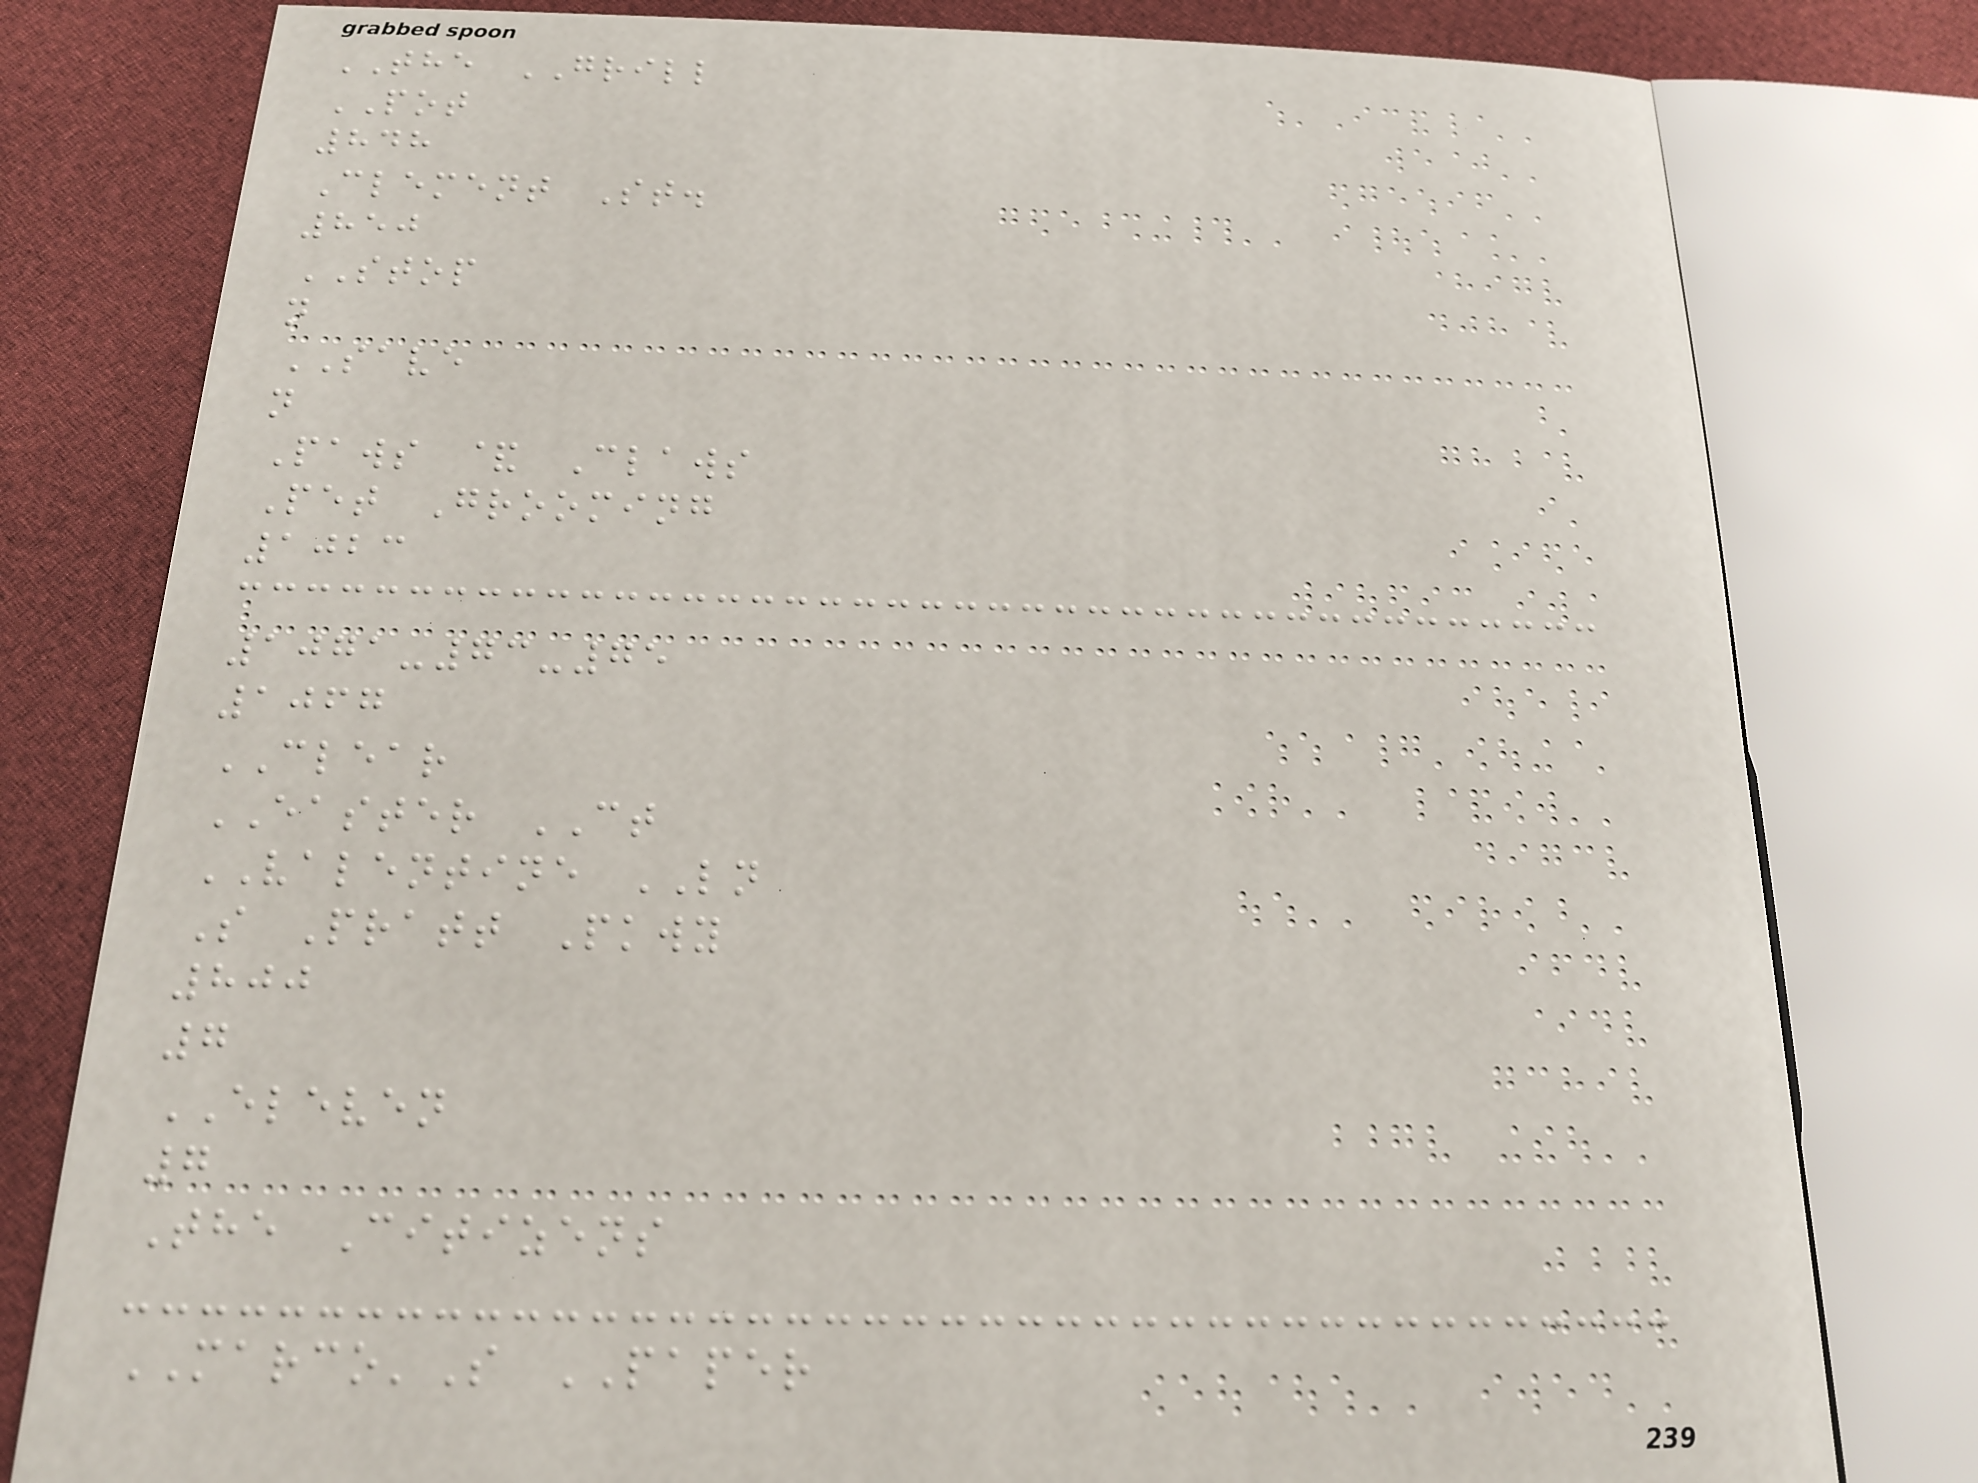THE GRILL
POT
848
Clement St.
850
STOP
n
SAVE
n
Paws & Claws
Pet Grooming
1023
1071-73-75
1067
CLEAR
EASTER CT
VALENTINE LN
S Pratt Pkwy
800
7
ELEVEN
7
The Citizens
MARCO'S PAPER
